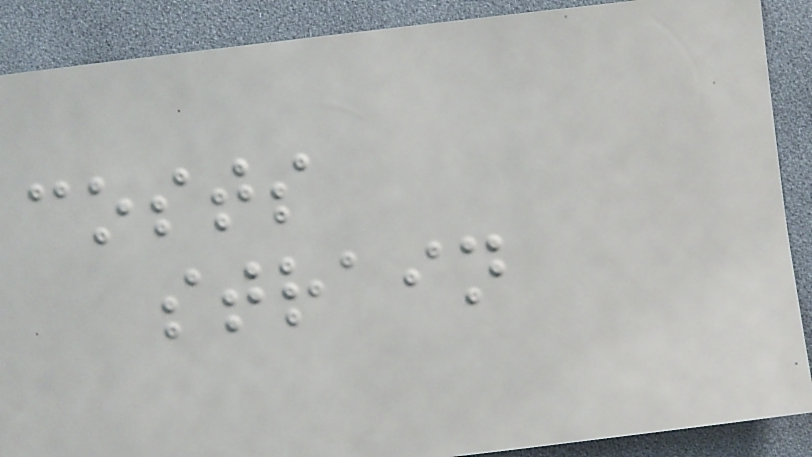costs
strain
